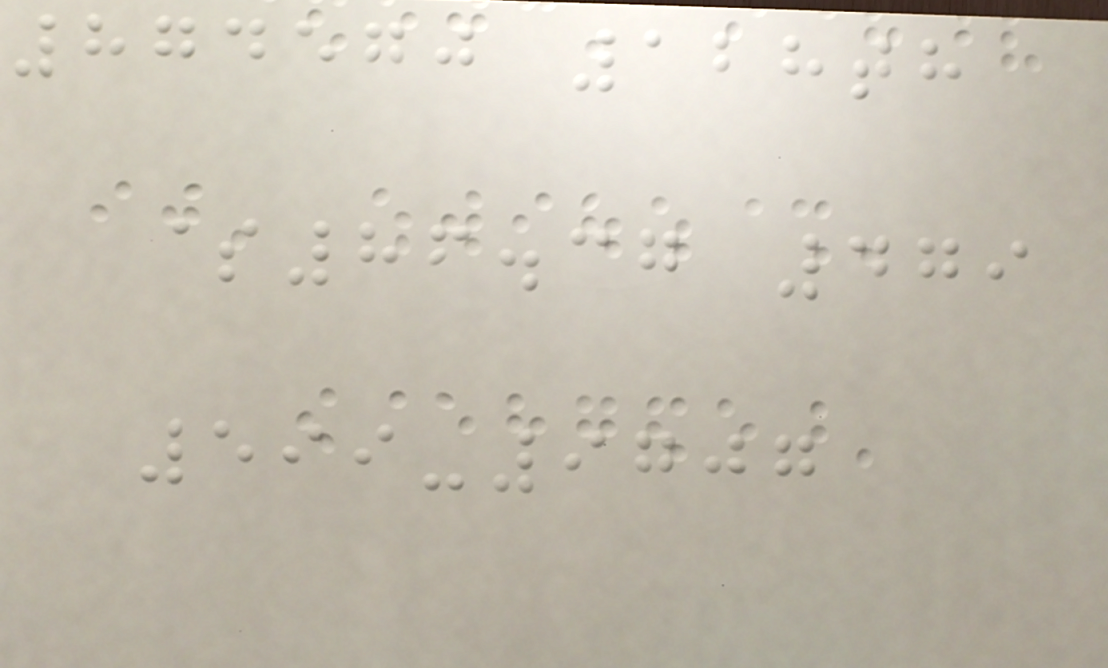874570 128th
$86.37 479
599-9707
